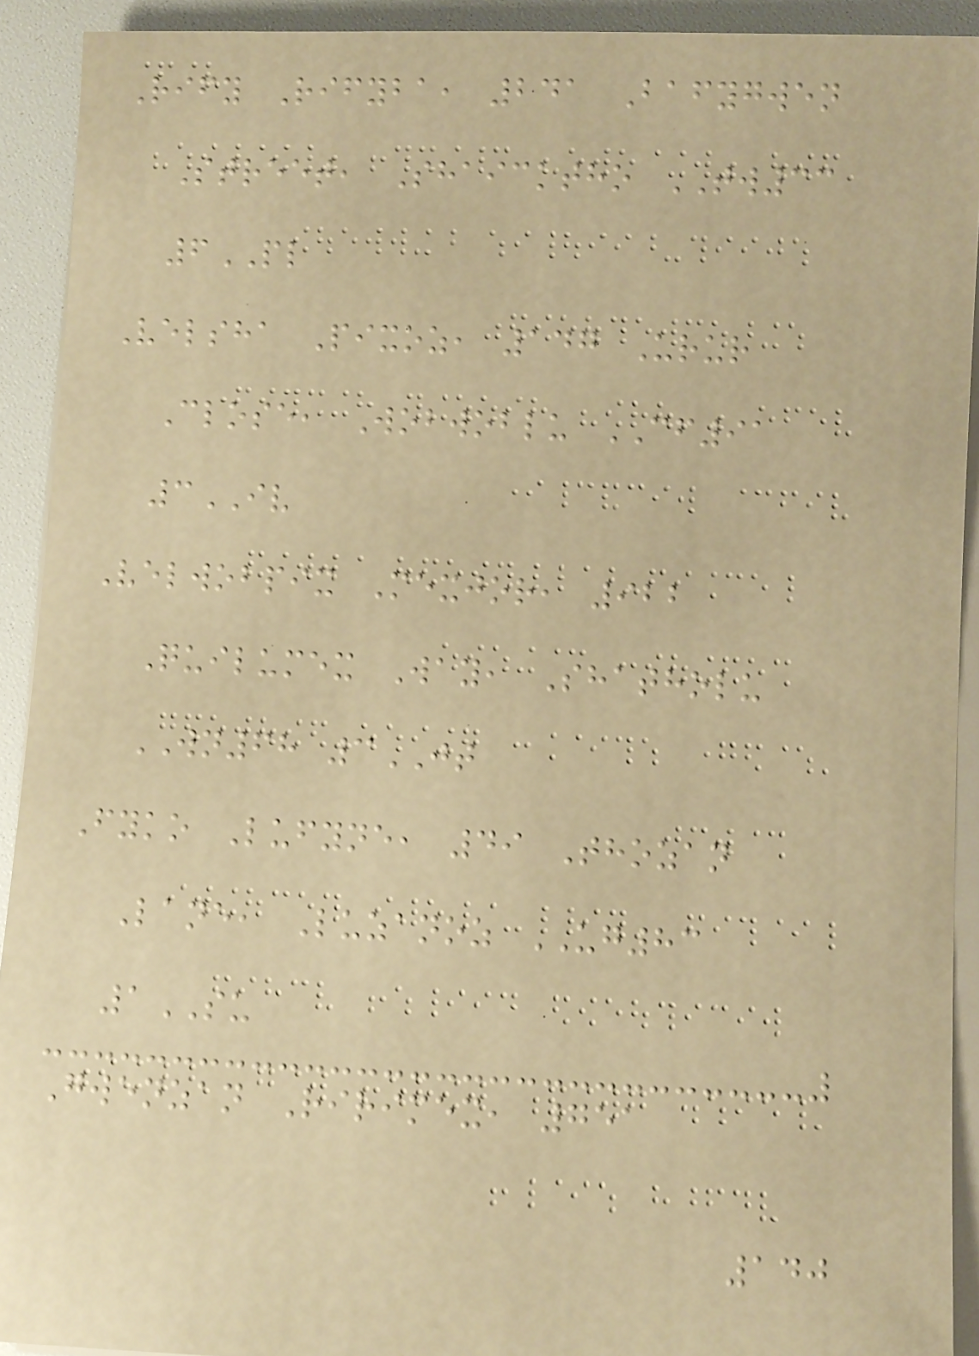Rify Rifyba, 241 Bafygwen
Street, Shaicktho TW33
6PL
Velsha Pixoz, 147 Urur
Close, Wobwoblu CF91
3IV
Velwobpix Mexjor, 922
Quilumex Way, Shatholu
WN68 3JT
Fyko Lufyne, 49 Thozan
Lane, Luzanoz UG83
1SU
Gwenzan Ririmex, 751
140
